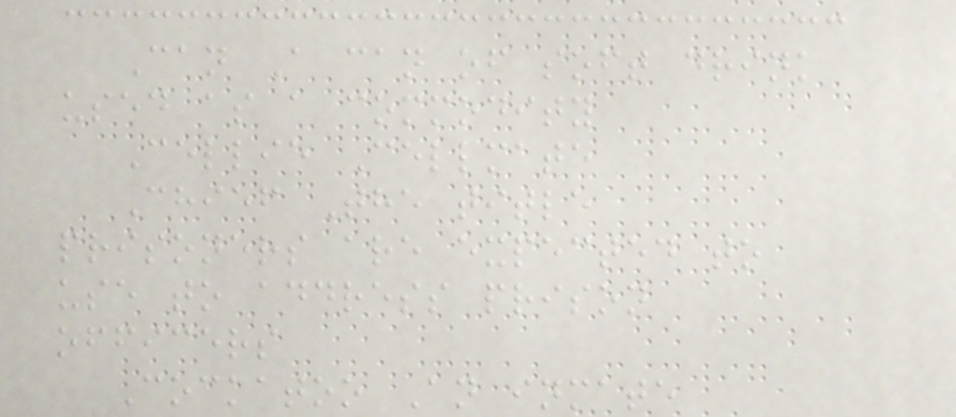Can A can of soft drink
used as a commodity
Cellie Cellmate
Chief The title
prisoners are expected to
use to address prison
officers
Cockatoo An inmate
